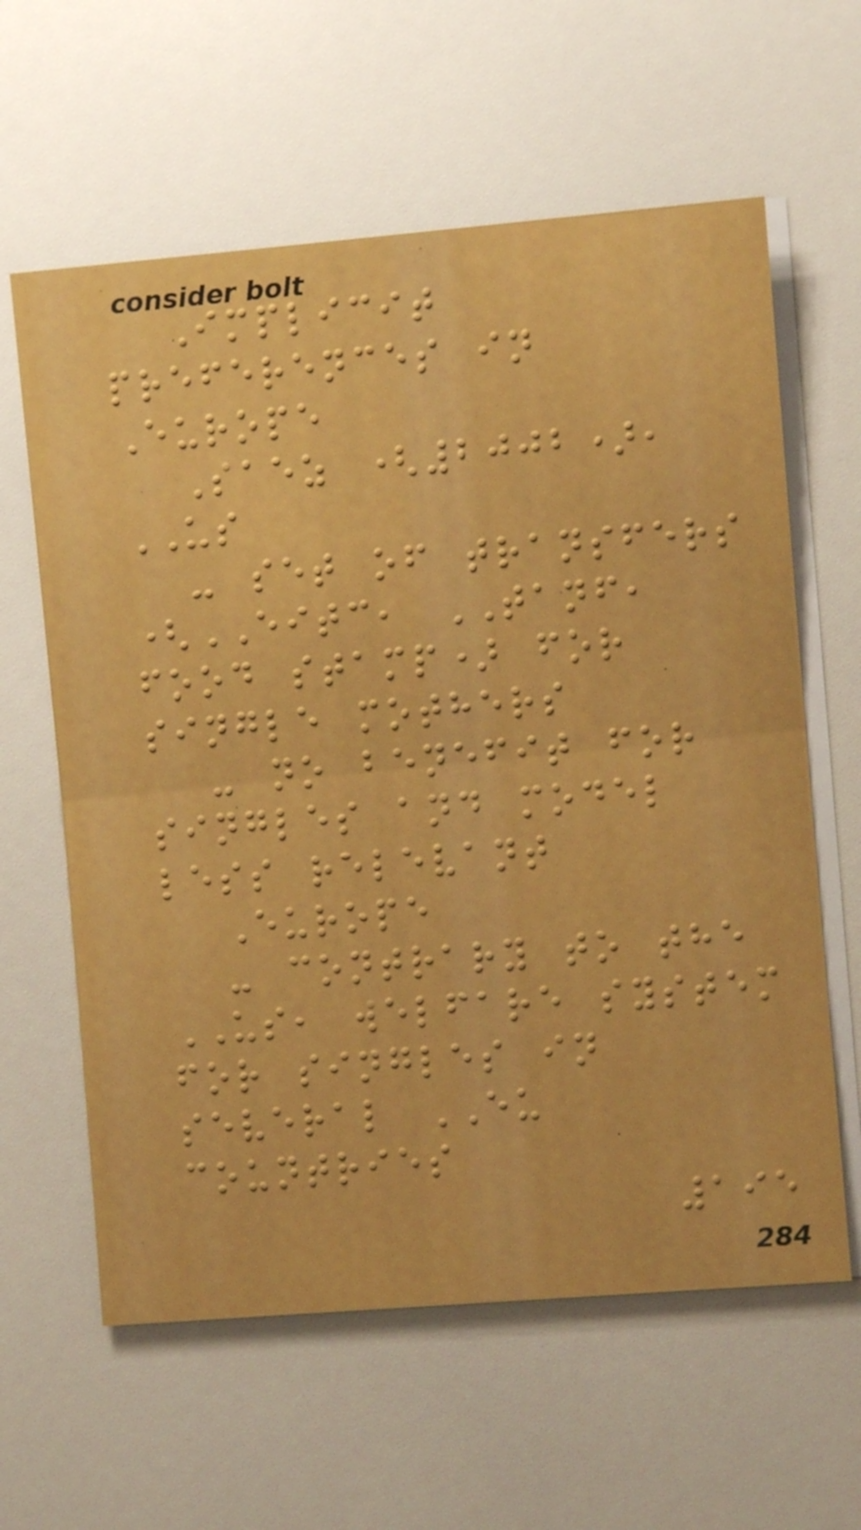Implicit
preferences in
Europe
Saez (2002),
US
- set of transfers
(EITC, TANF,
food stamp) for
single mothers
- no benefit for
singles and model
less relevant
Europe
- contrary to the
US, welfare system
for singles in
several EU
countries
195
